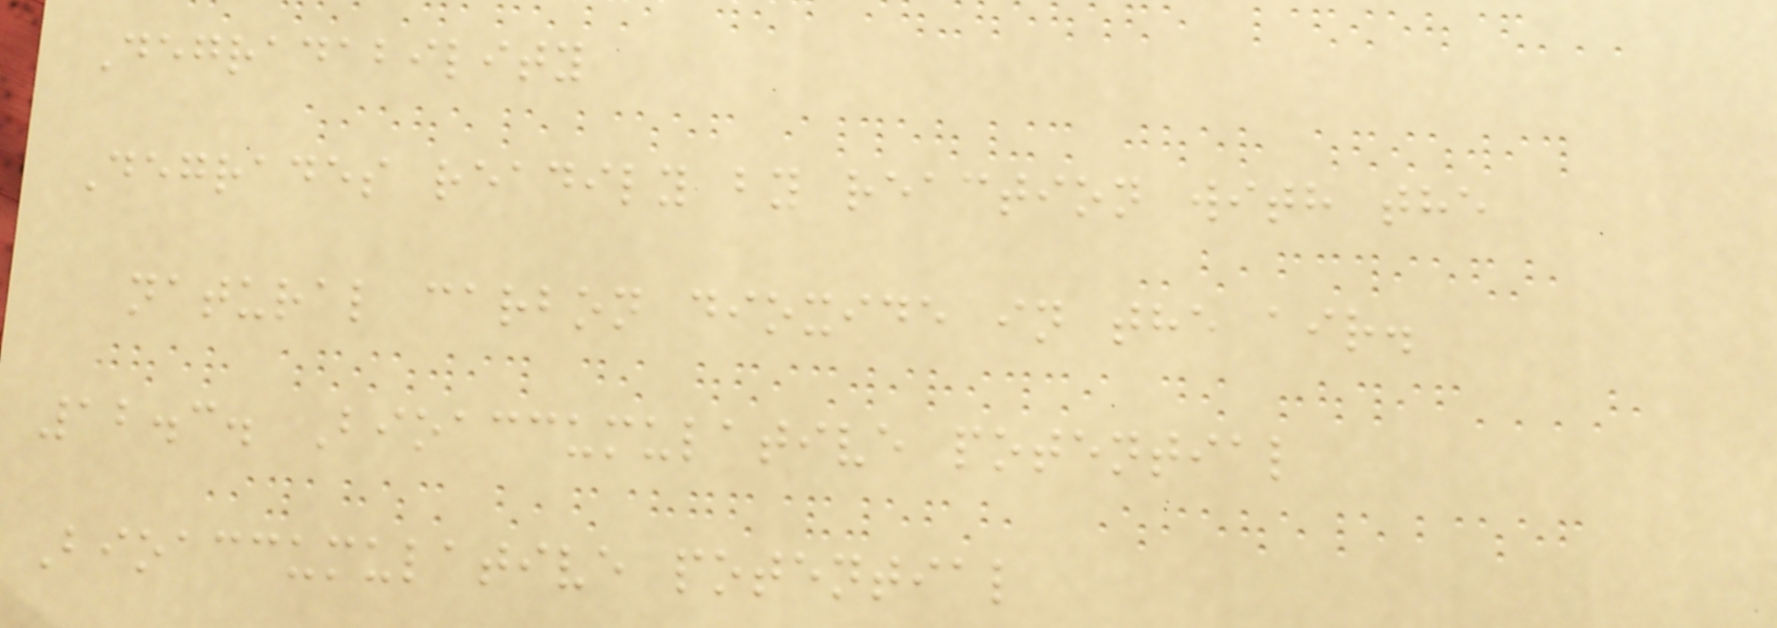Degradability
Degrades readily by reaction with the
natural carbon dioxide in the air.
12.3. Bioaccumulative potential
Bioaccumulative potential
